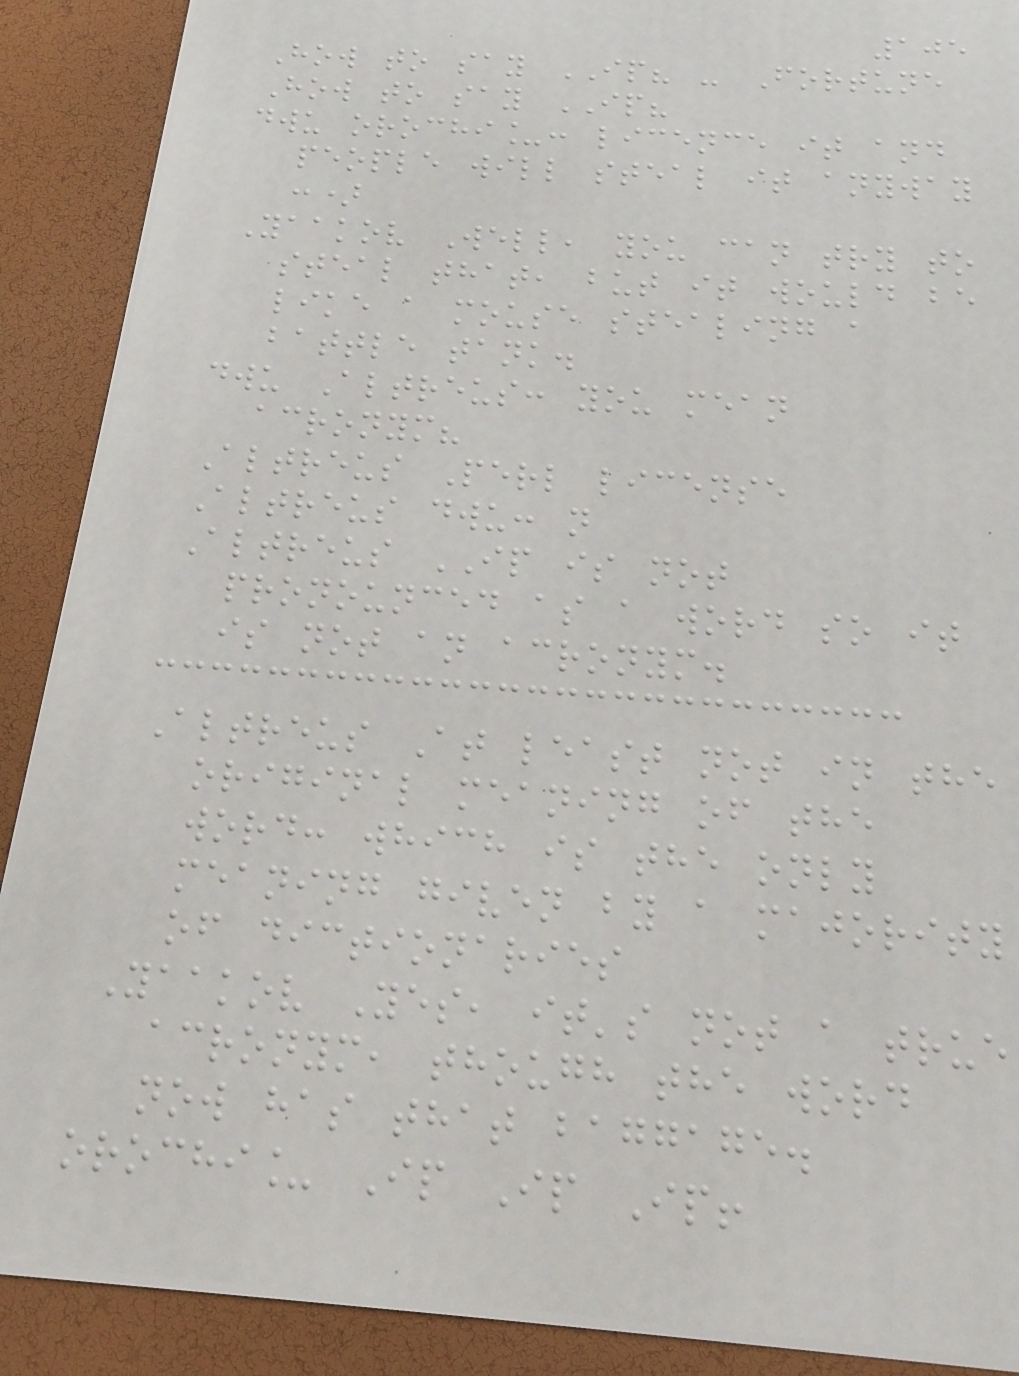105
How to say IP? - Fortune
How to say IP?
dwu orochi_: licence it and
people will steal it anyway
:)
Yaakov Well, you can try to
steal that, but it would be
like a mouse stealing a
battle tank.
dwu Altreus: you mean
acronym?
Altreus Perl license
Altreus dwu: n
Altreus IP is not
pronounced as a word so it
is not an acronym.
Altreus At least not in the
original meaning of the
word: which is the only
meaning given by a majority
of dictionaries
Yaakov Yes, it's not a true
acronym, though the word
now has that baggage.
orochi_ Ip Ip Ip!
